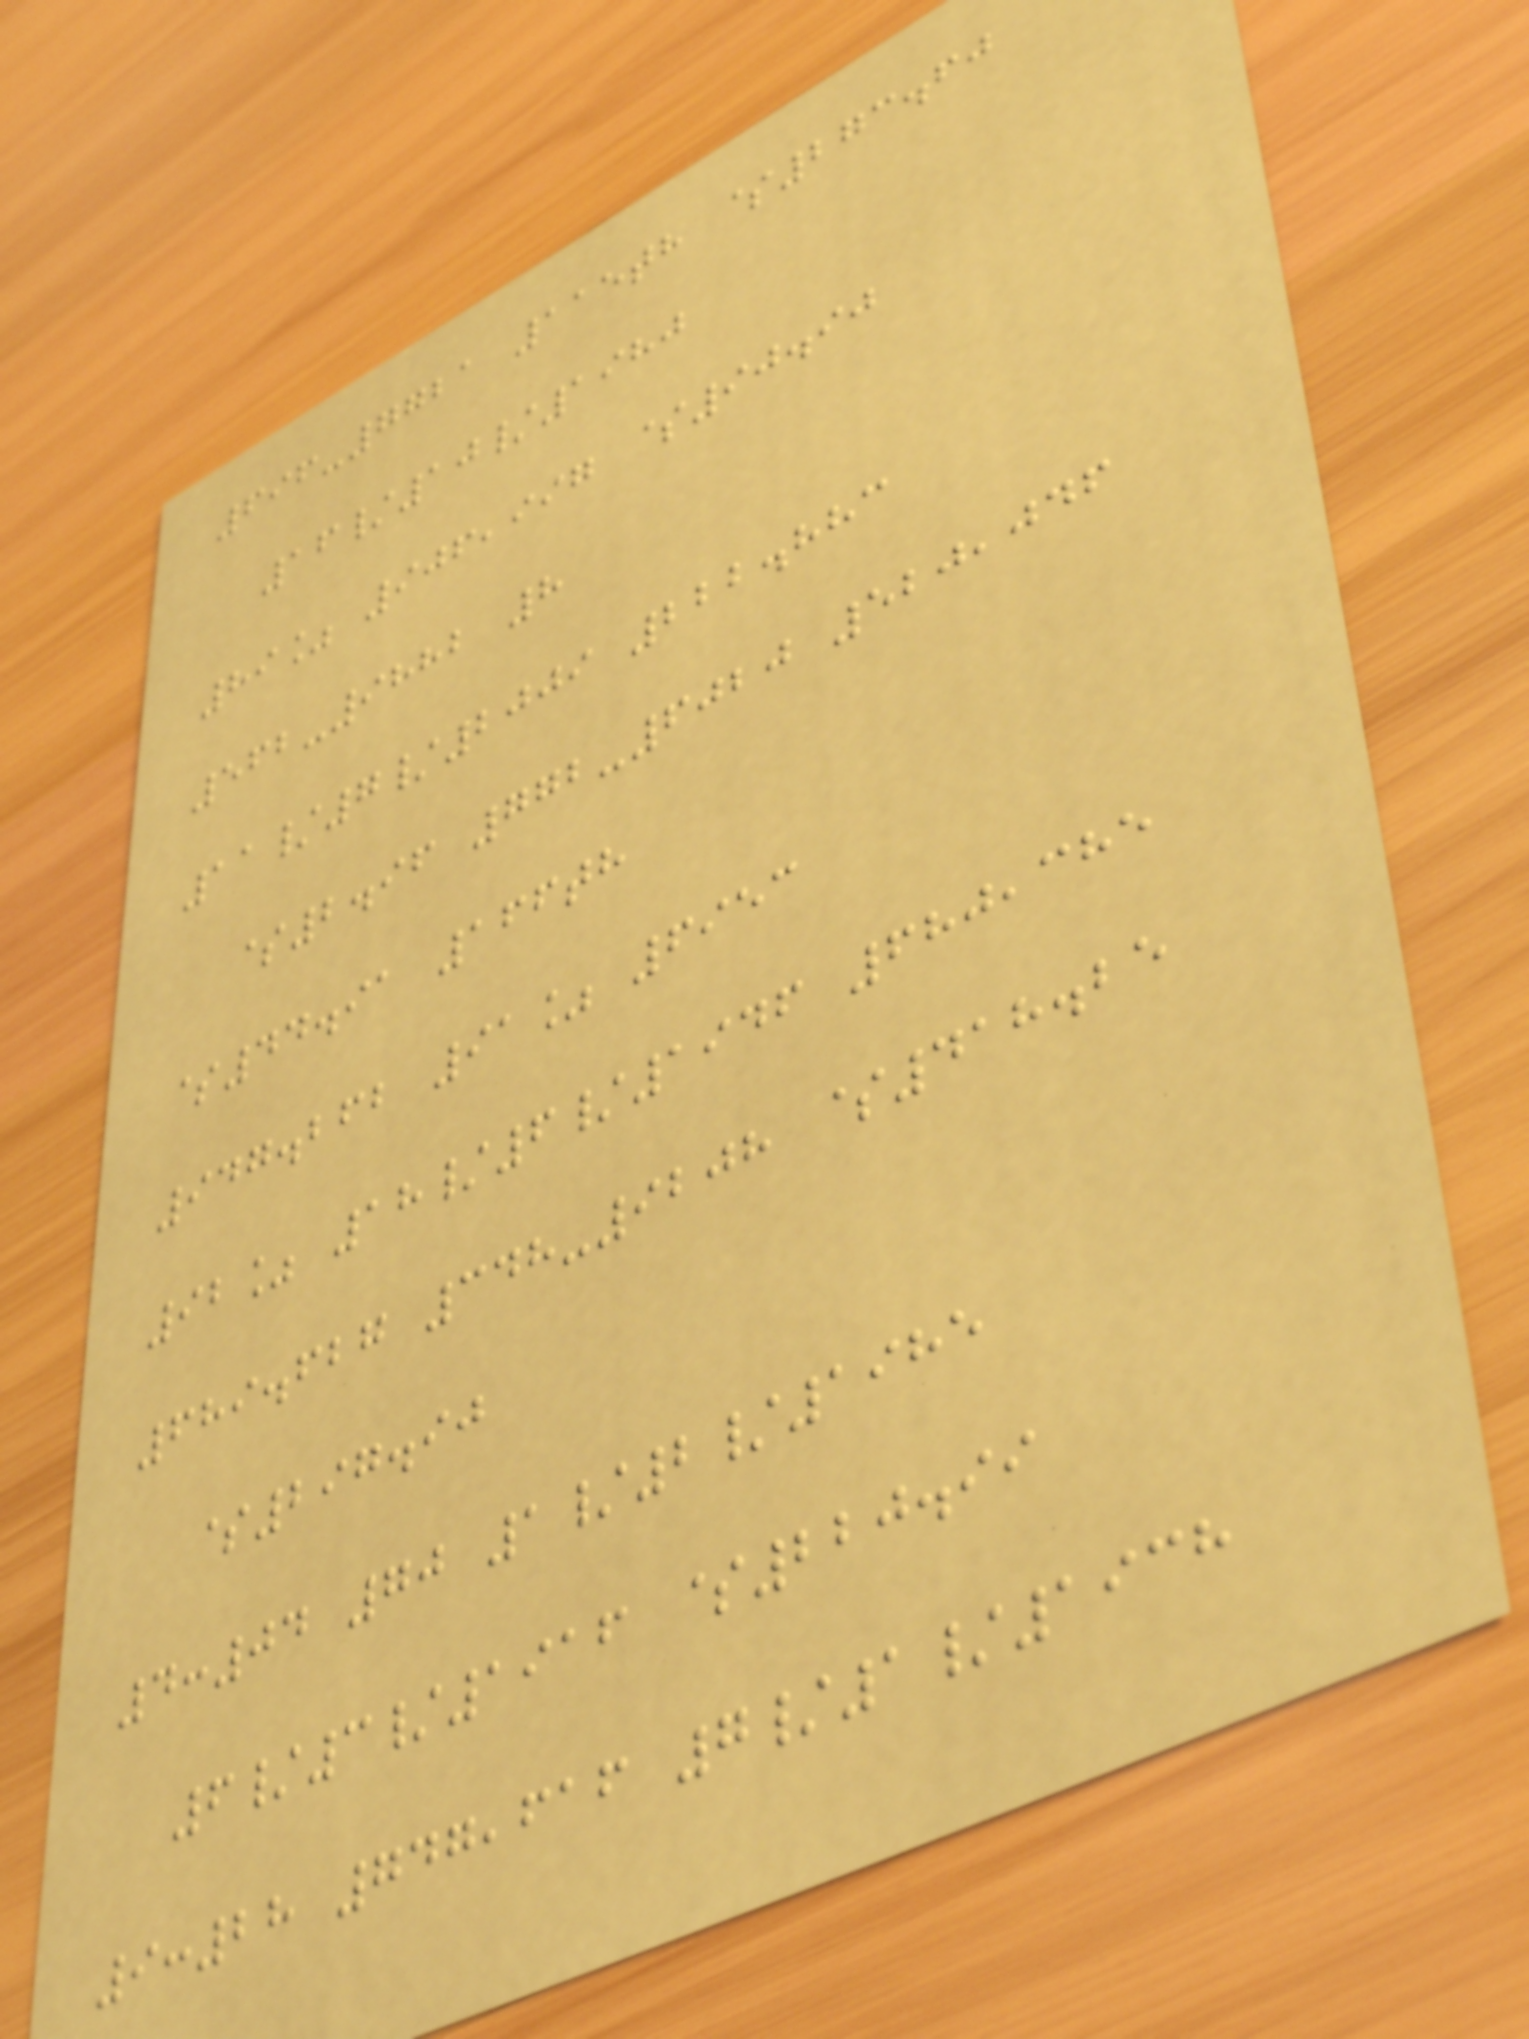696-7721 115th $273.60
16/10/1980
89% 906,997 $90.90
562-9882 8
11/7/2009 222.883
$2.96 772-6020 520,046
$44.91 166th
947.262 91% 6953
92% 18/6/1946 680,385
689.627 348-9208 $418.25
$297.90
4:04 70 1/2/1985
6/3/1916 $220.99
9:28 747,616 7/1/1938
